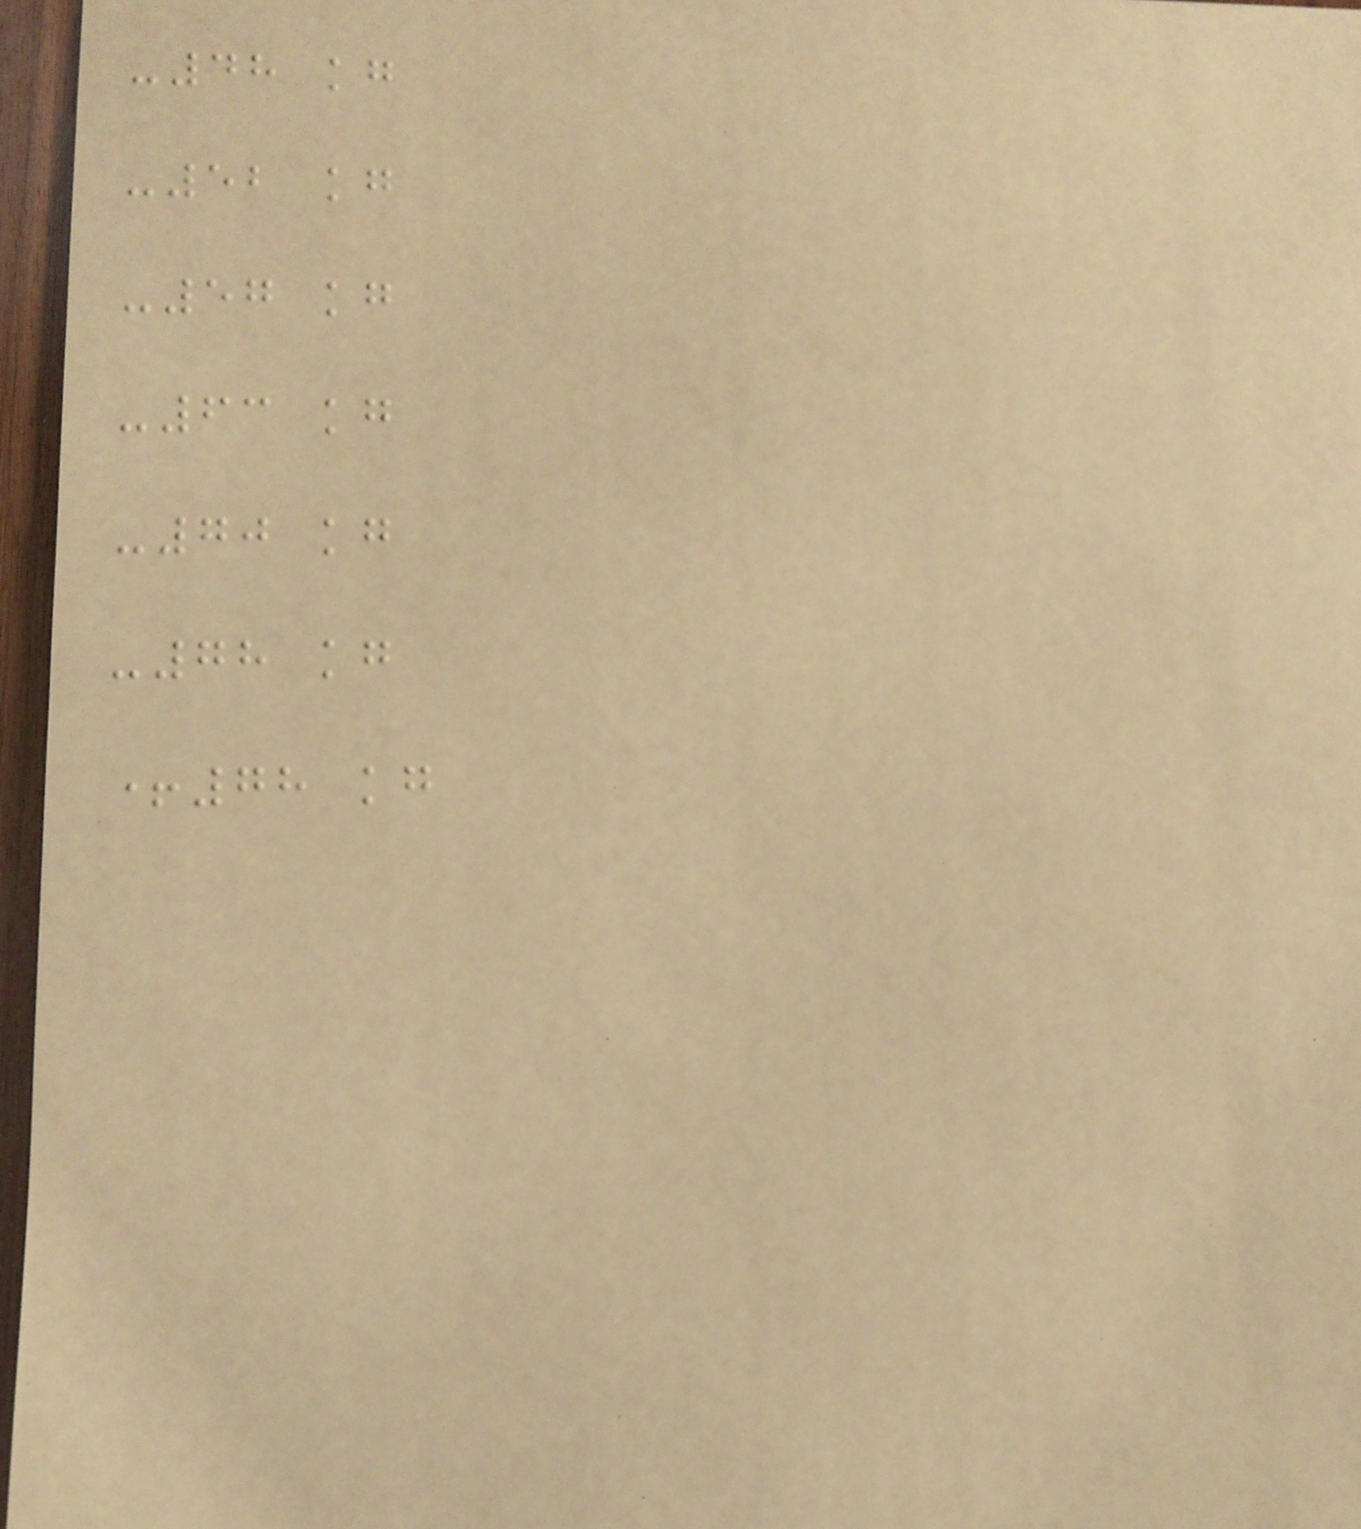-48 kg
-52 kg
-57 kg
-63 kg
-70 kg
-78 kg
+78 kg
